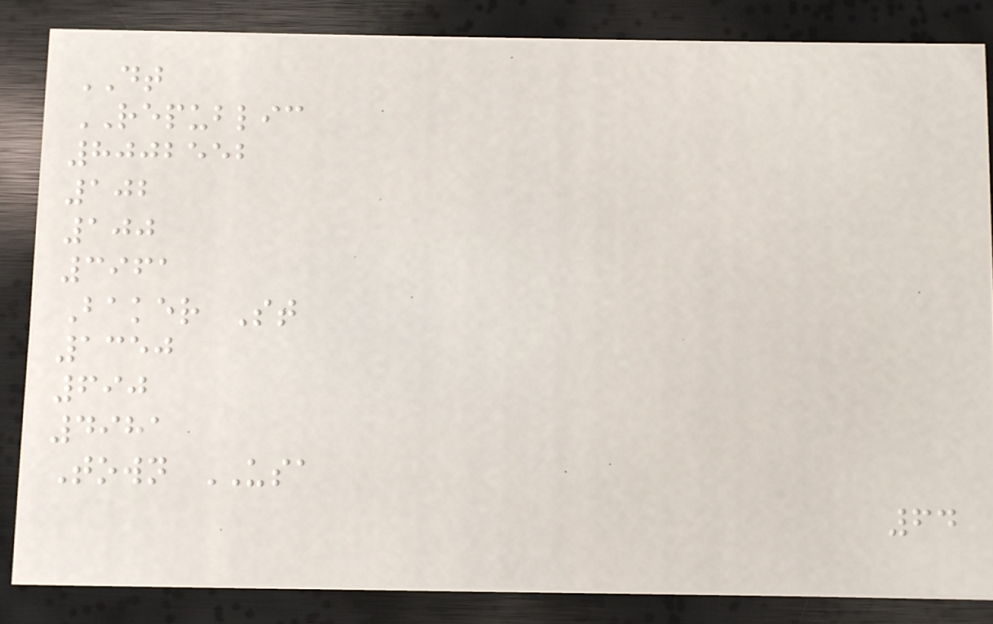DT
REPUBLIC
8002552
102
100
3961
Baker St
1350
690
4981
Town USA
64
